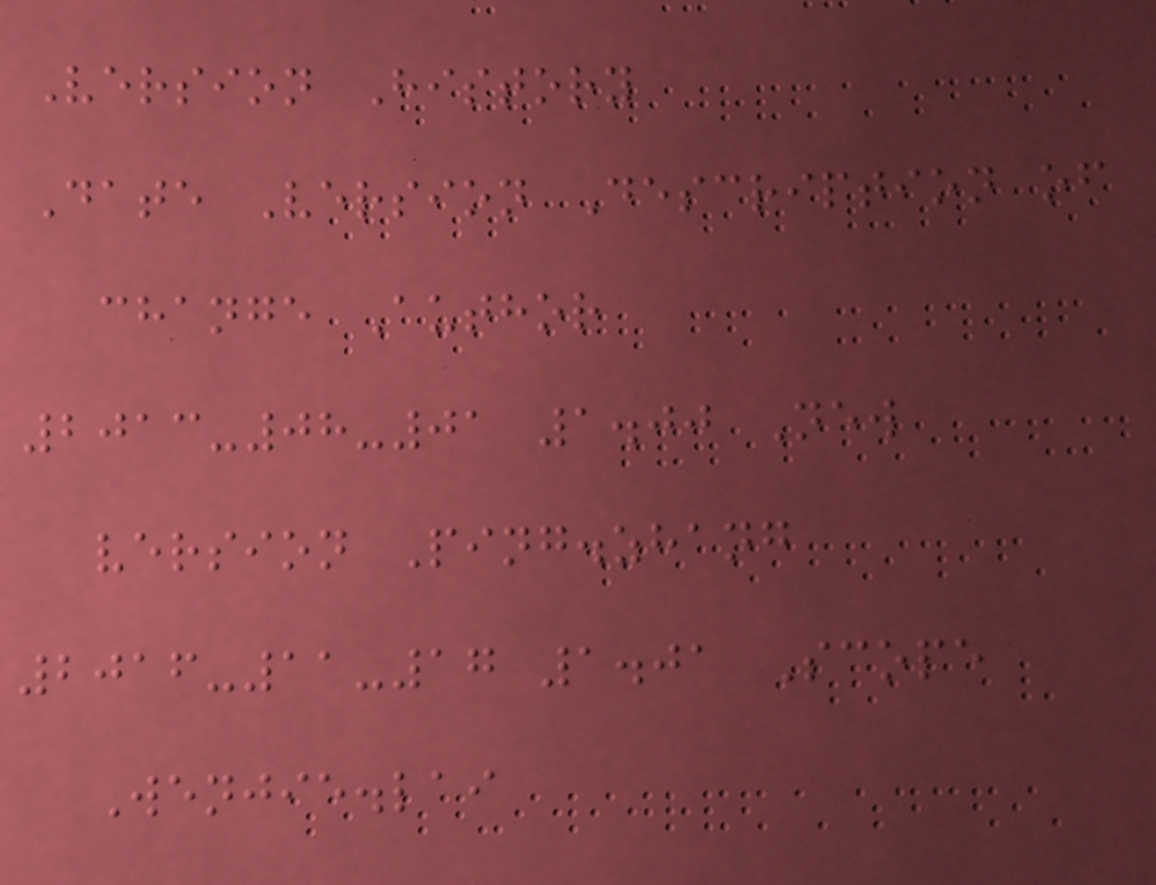Version History
Date Version Description of
change Author
2013-08-01 1.00 New
version Ping.zhang
2016-11-17 1.01 Scope
Wenjie.lai
